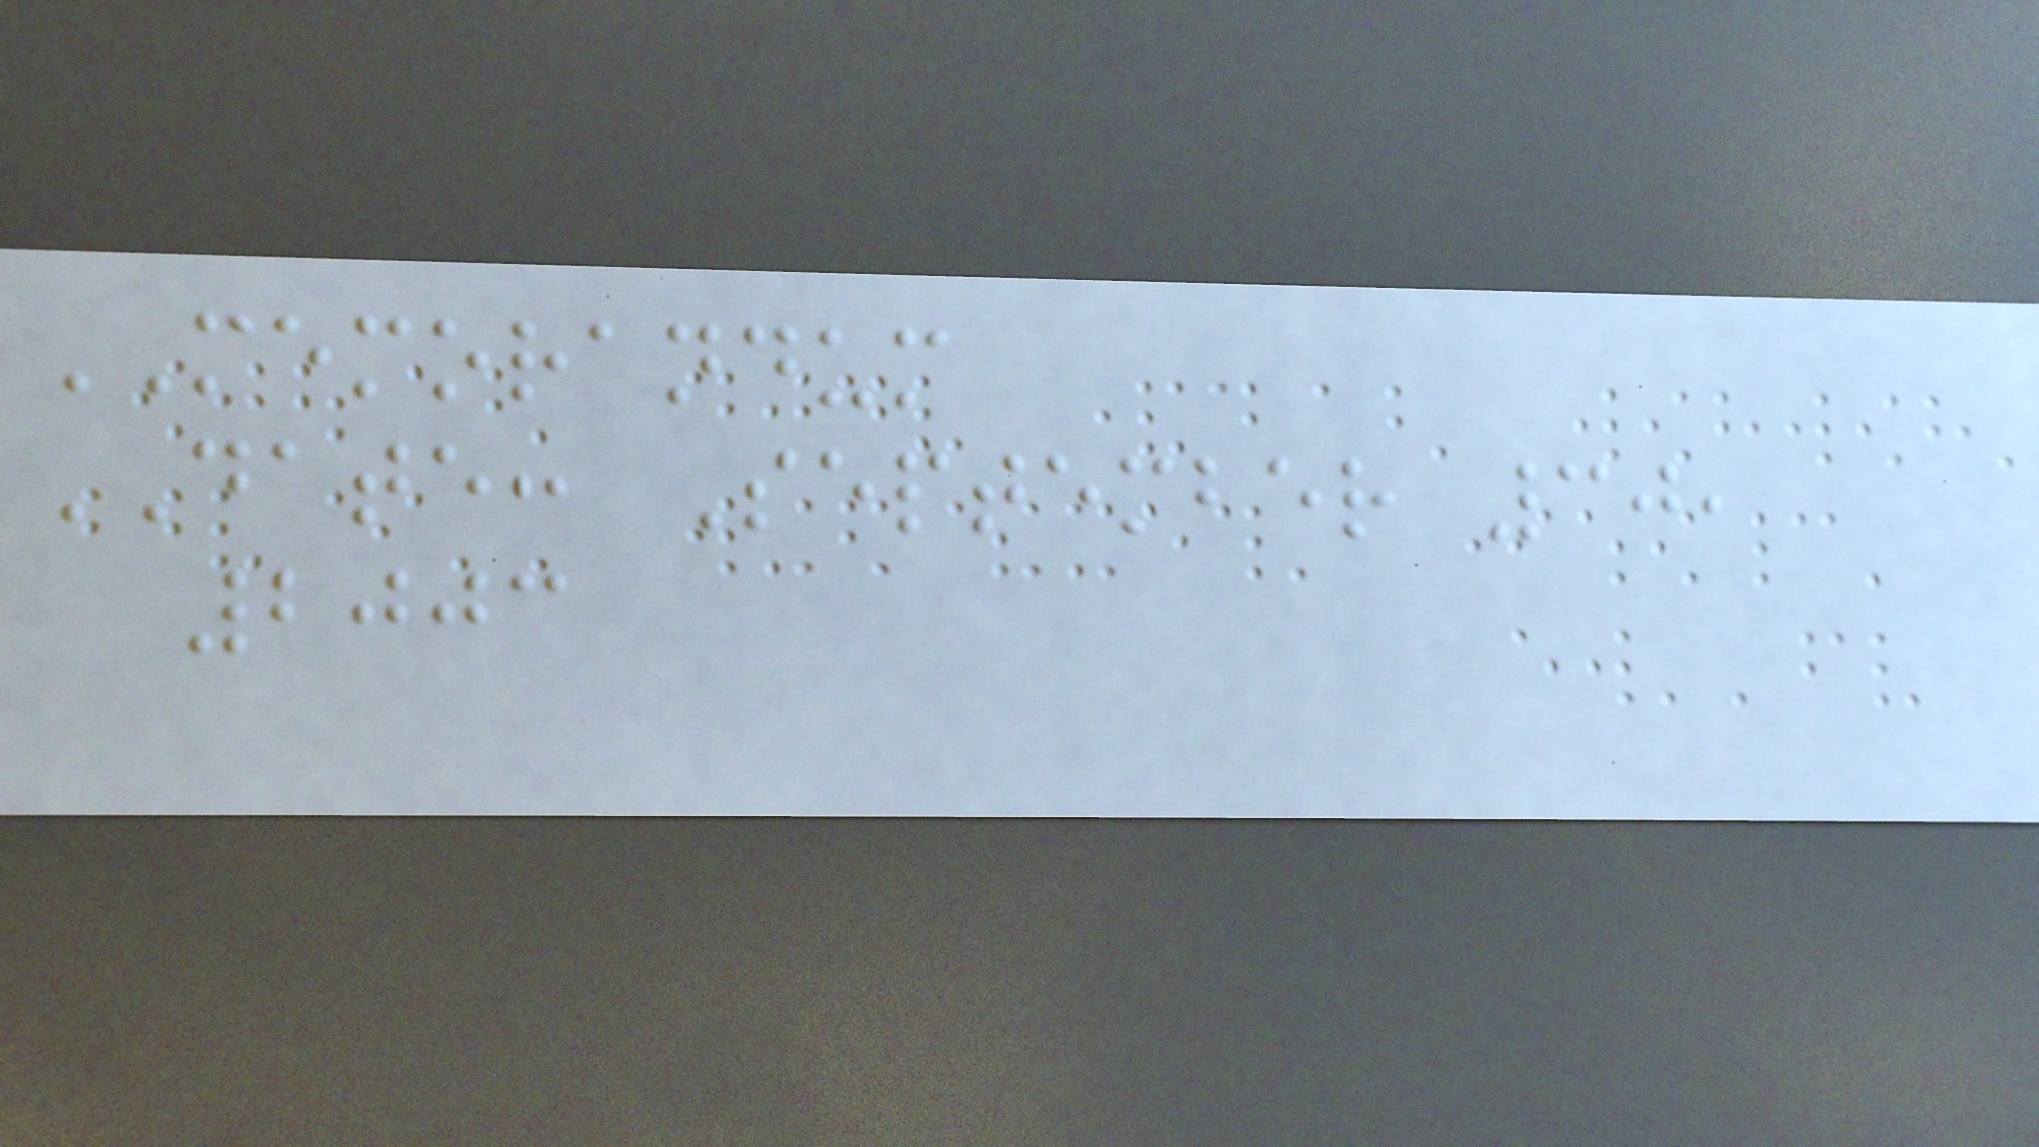MEMORANDUM
DATE: September 30,
2003
